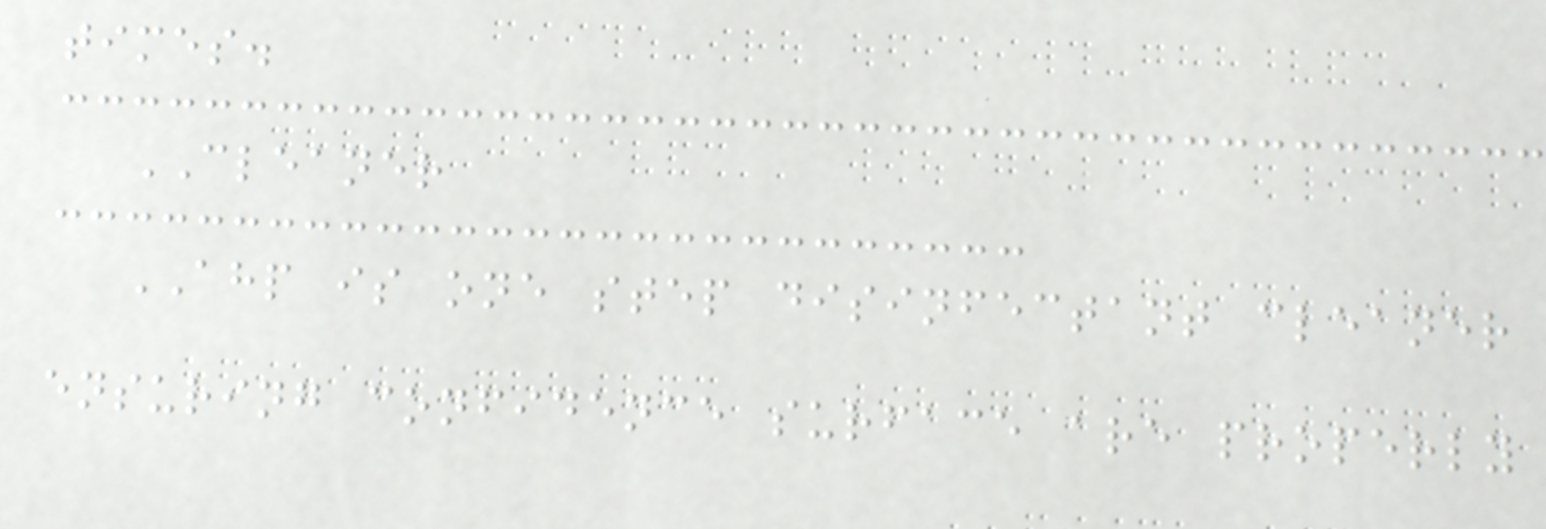times.
CLEANER
AHP is one step disinfectant cleaner
ensuring confidence surface are properly
